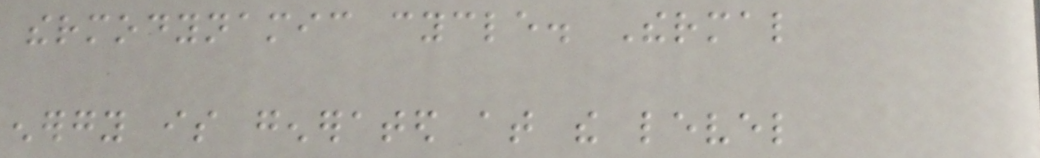thermodynamic cycle. Thermal
energy is generated at the level
